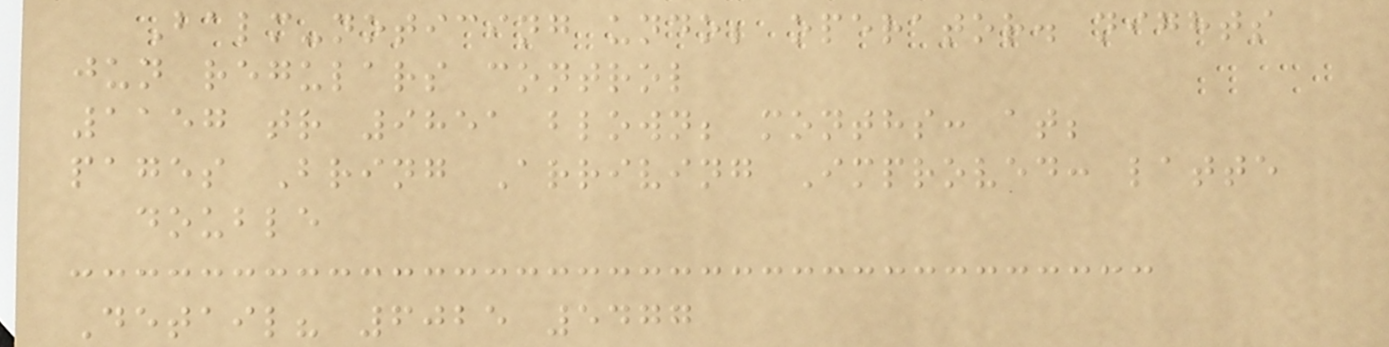Balm-noticing undo; operator. nights
jun regulars control
1157 tr 9851 blown; months: at;
pages Bring Arriving Improved: latte
double
Detail? 6025 5477
